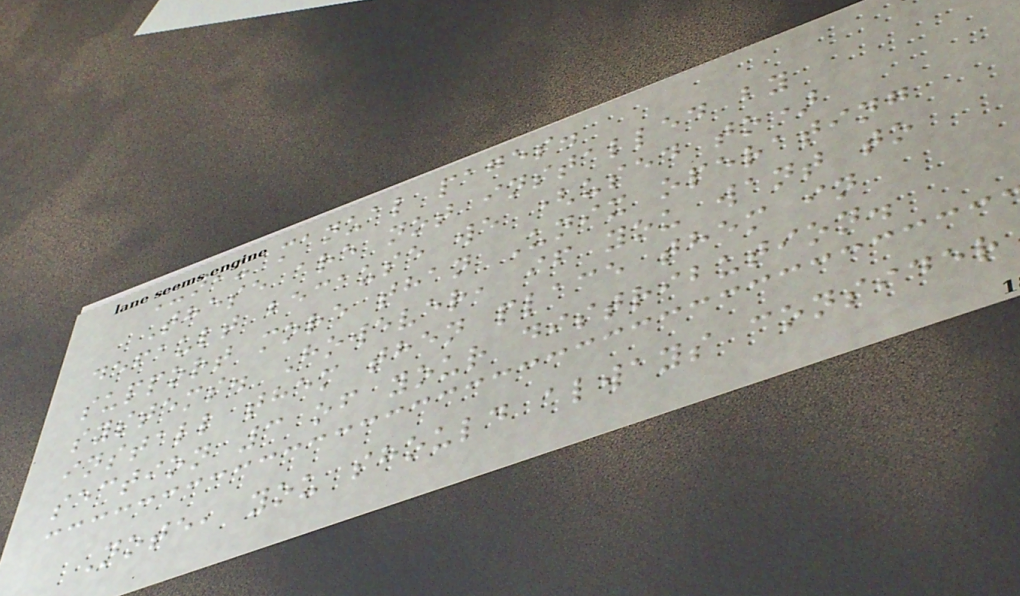Unix manual pages.
These are not installed by
default because we (used to)
support more than Unix operating
systems. However, if you want to
install them then place them in
section 3 of your distribution.
Note, you should always consider
